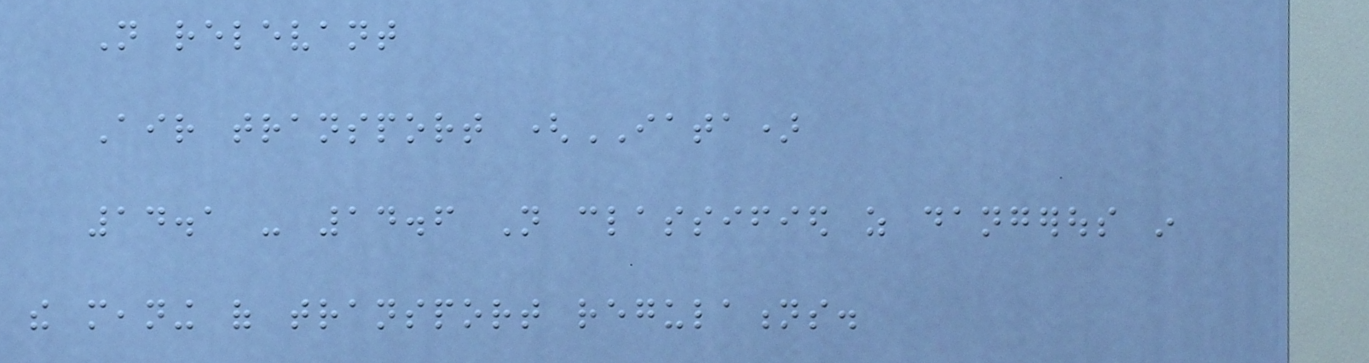Not relevant
Air transport (IATA)
14.1 - 14.6 Not classified as dangerous in
the meaning of transport regulations.
